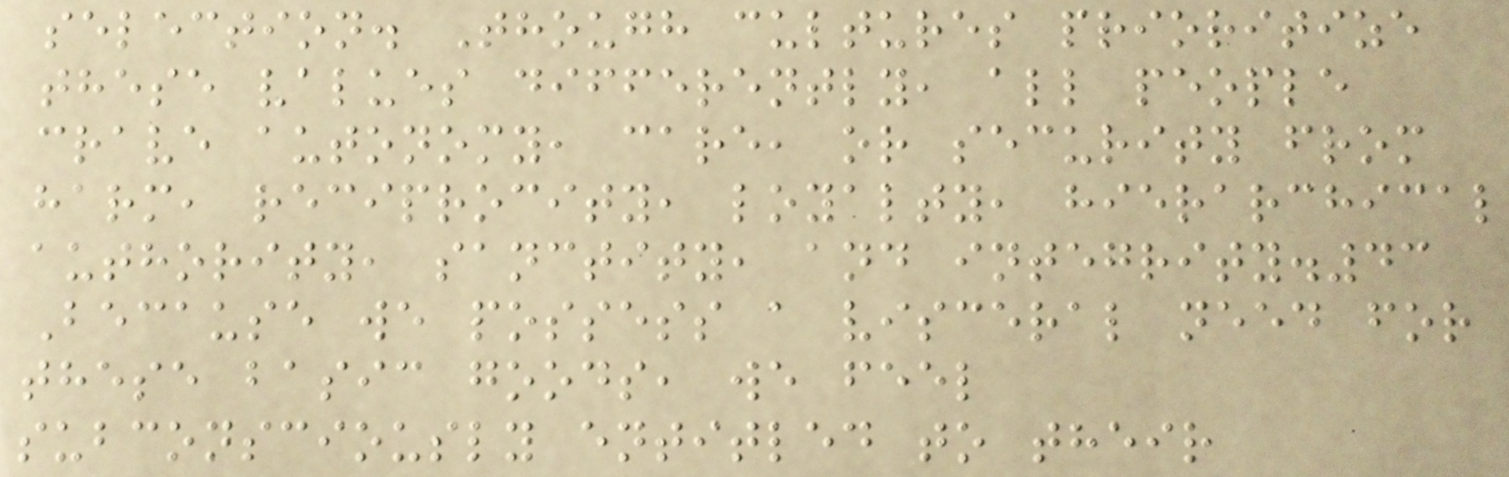selection. Though cultures prioritize
these values differently, all people
crave autonomy, care, or security from
harm, reciprocity, loyalty, hierarchical
authority, sanctity, and integrity.43
Because we possess a visceral need for
these basic goods, we feel
subconsciously entitled to their
